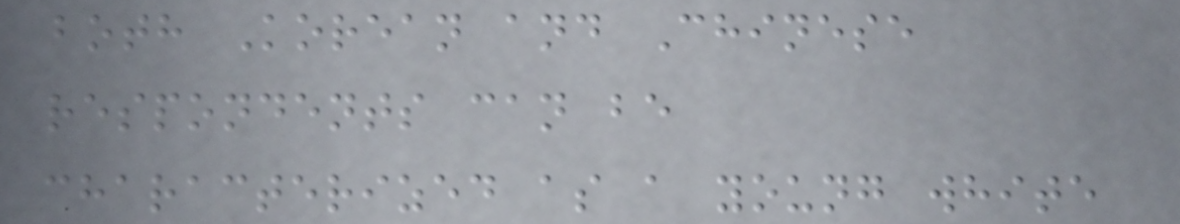both Korean and Chinese
respondents can be
characterized as a young white
